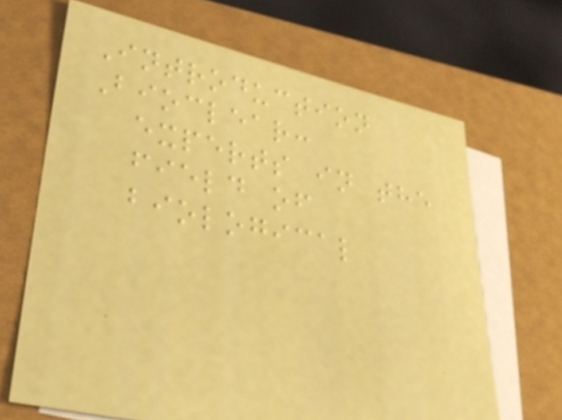Introduction
Bioclear:
experts in the
field of
biological
